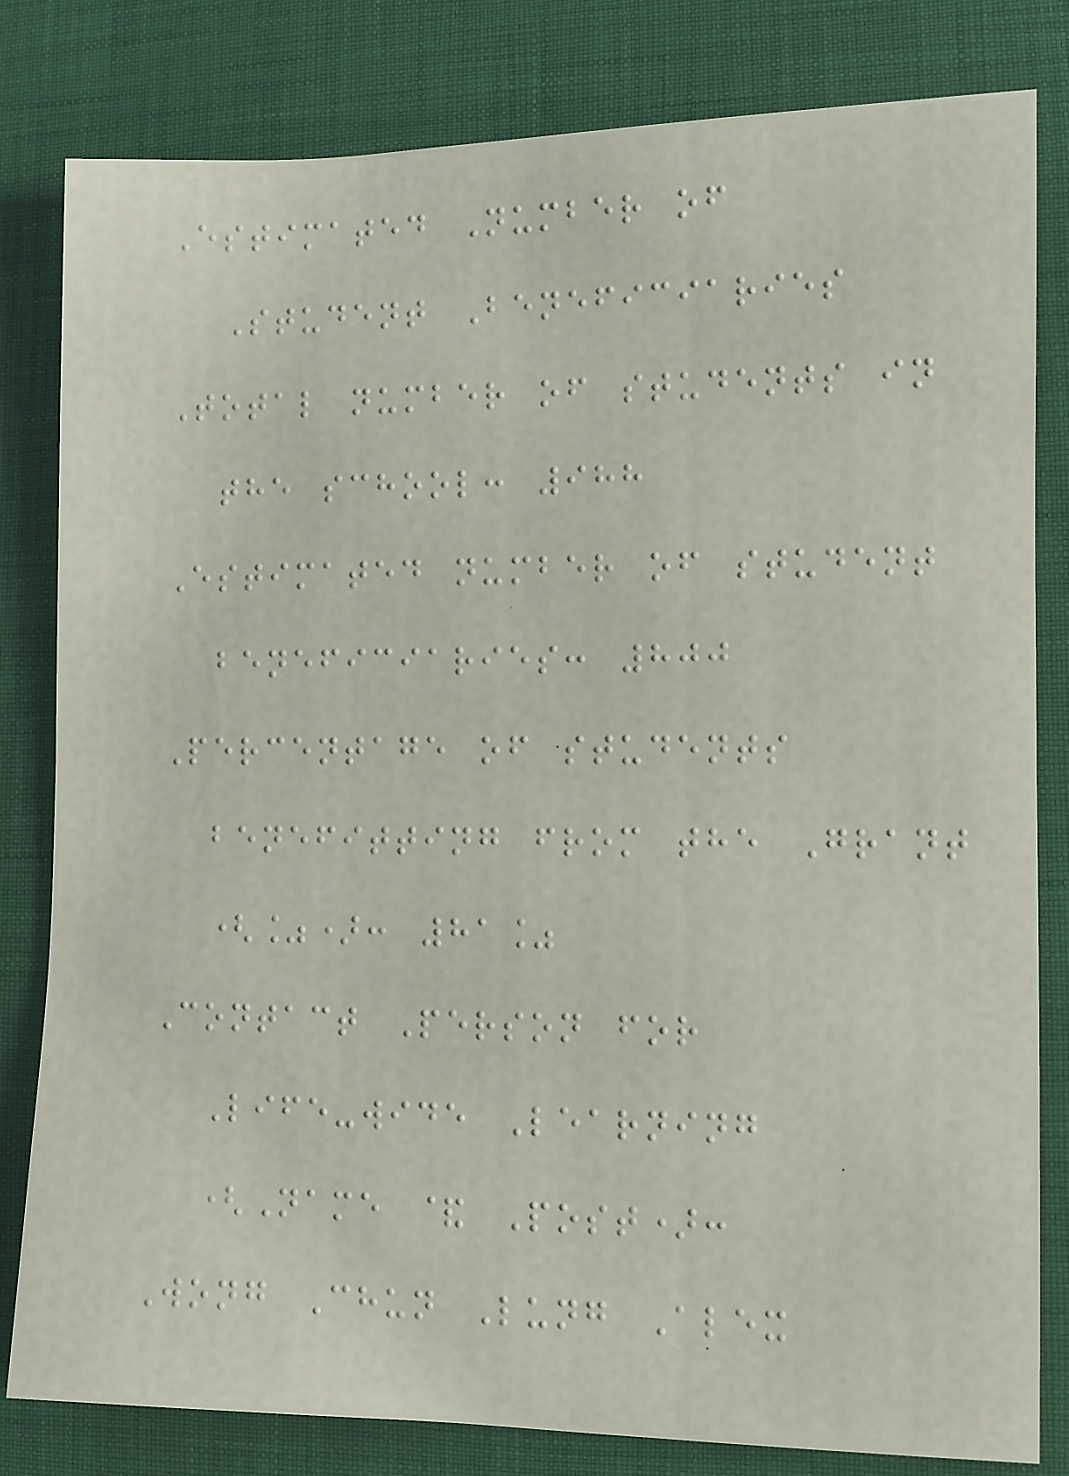Estimated Number of
Student Beneficiaries
Total number of students in
the school: 988
Estimated number of student
beneficiaries: 800
Percentage of students
benefitting from the Grant
(%): 81%
Contact Person for
Life-wide Learning
(Name & Post):
Wong Chun Lung Alex
